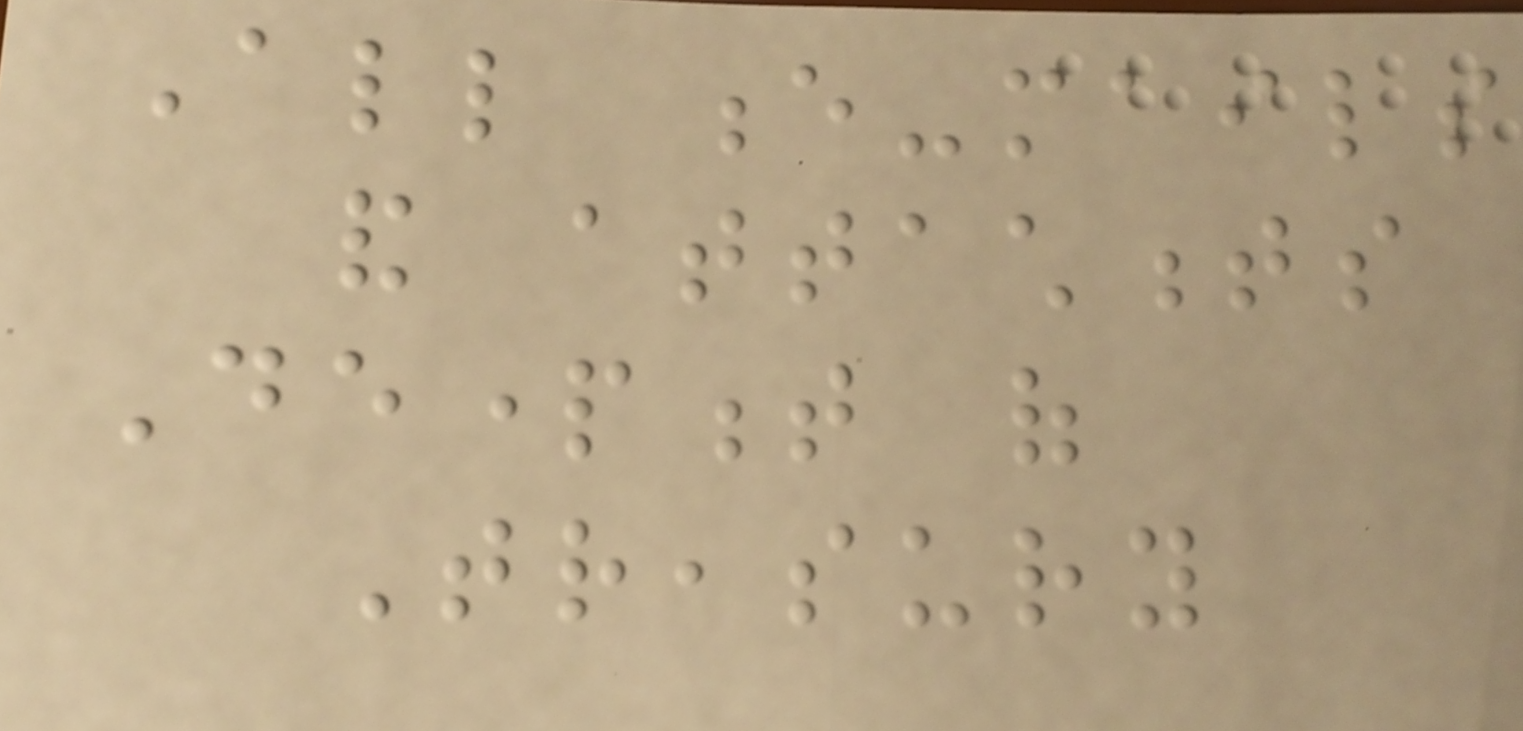All e-mails
and attachments
Department of
Treasury
